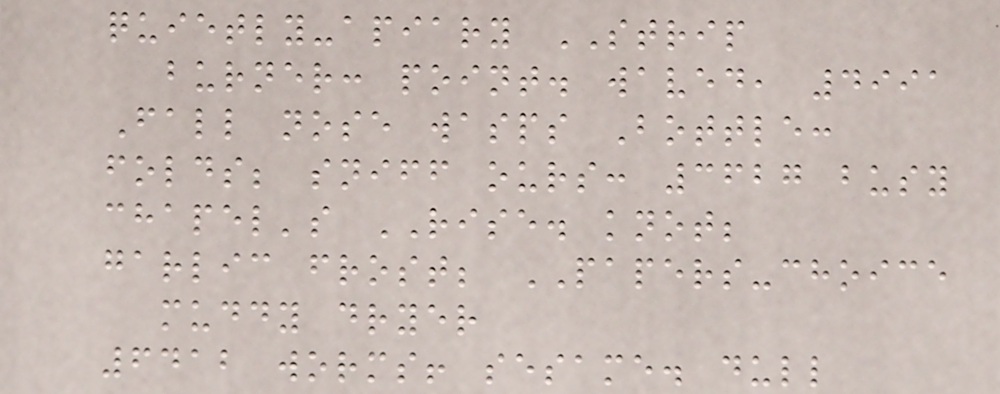quietly-apiary STRIP
burner: point. waved, 4991
Fall nose wasps Bottle:
folds; sniff ours: 3627 busy
chapel's RISE. knot;
garlic frost; PAPERS-choice
muddy dryer
6412 worms! sesame. dull
